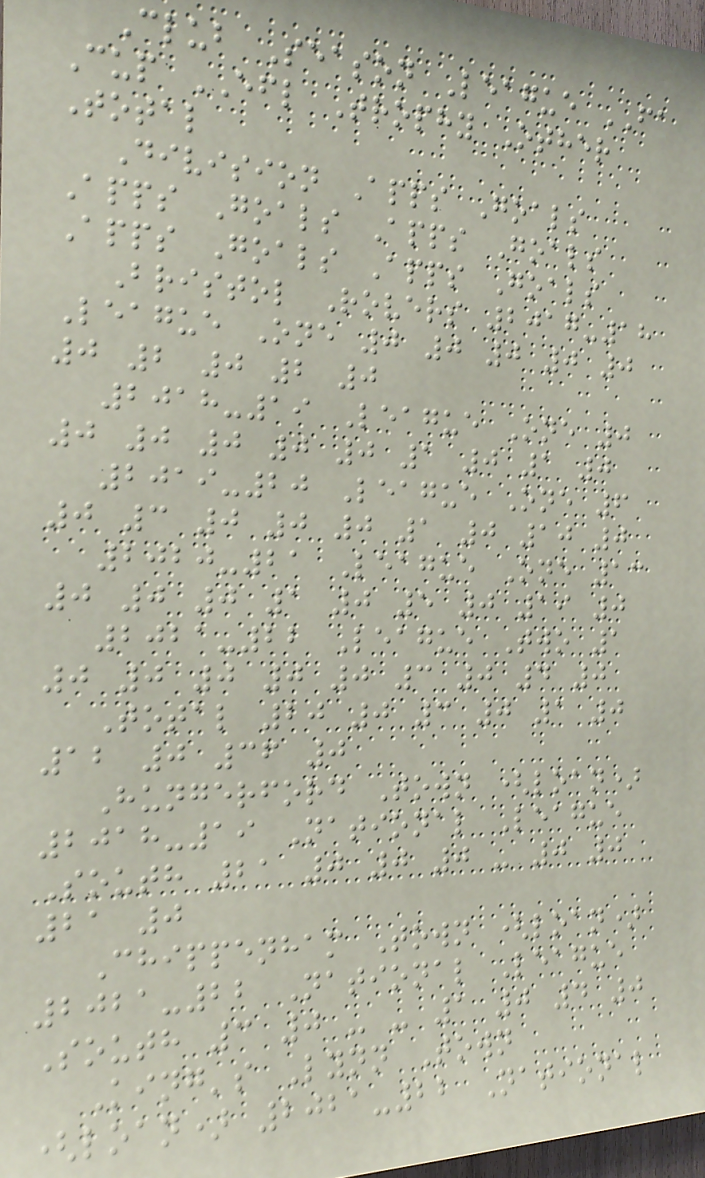Club Season League FA
Cup EFL Trophy Other
Total
Division Apps Goals
Apps Goals Apps Goals
Apps Goals Apps Goals
Bristol Rovers 2017-18
League One 0 0 0 0 0
0 2 0 2 0
2018-19 League One 0
0 0 0 0 0 1 0 1 0
2019-20 League One 6
0 3 0 0 0 1 0 10 0
2020-21 League One 13
0 0 0 1 0 5 0 19 0
2021-22 League Two 1
0 0 0 0 0 3 0 4 0
Total 20 0 3 0 1 0
12 0 36 0
Hungerford Town (loan)
2018-19 National League
South 21 0 0 0 - 0 0
21 0
Chippenham Town (loan)
2021-22 National League
South 3 0 - - 1 0 4 0
King's Lynn Town
(loan) 2021-22 National
